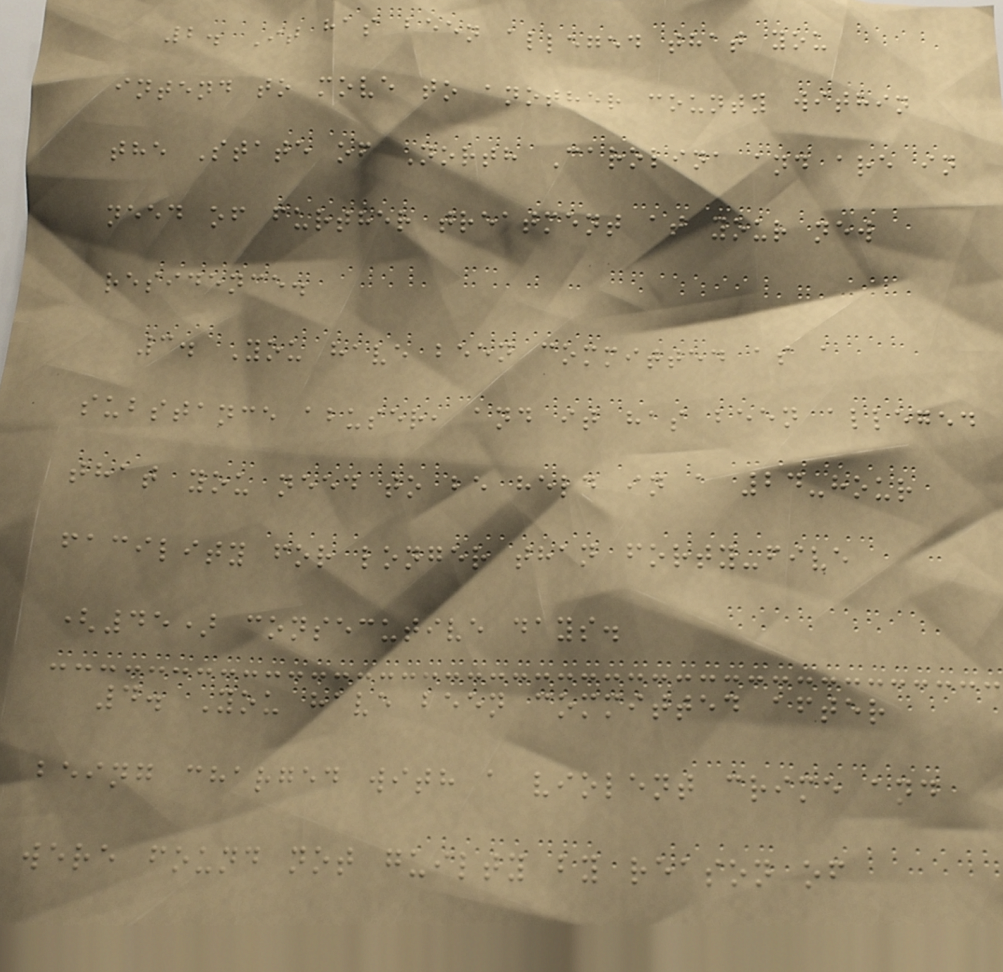2. It has been alleged that you
intend to move to another county within
the State of North Carolina and are in
need of further treatment at your new
residence.
3. You have been committed as a
substance abuser, and it has been alleged
that you need to be held in a 24-hour
facility for longer than forty-five
(45) consecutive days.
4. You have been committed after
being charged with a violent crime and
were found not guilty by reason of
